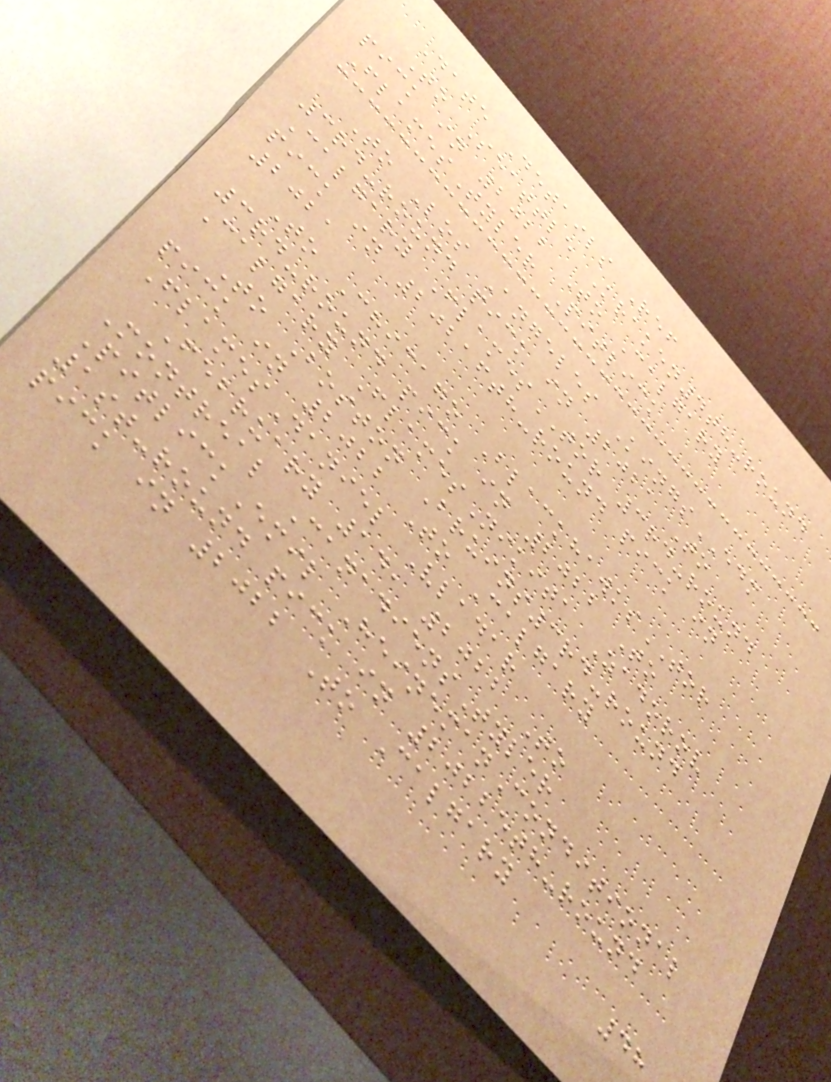Date Details Ref
To Seattle Kraken4th-round
pick in 2022 To Calgary
FlamesTyler Pitlick
To Los Angeles KingsEDM
3rd-round pick in 2021 To
Calgary FlamesTOR 3rd-round
pick in 20216th-round pick in
2021
To Chicago BlackhawksTOR
3rd-round pick in 2022 To
Calgary FlamesNikita Zadorov
To Boston Bruins3rd-round
pick in 2022 To Calgary
FlamesDaniel Vladar
February 14, 2022 To
Montreal CanadiensTyler
PitlickEmil HeinemanConditional
1st-round pick in 20225th-round
pick in 2022 To Calgary
48
